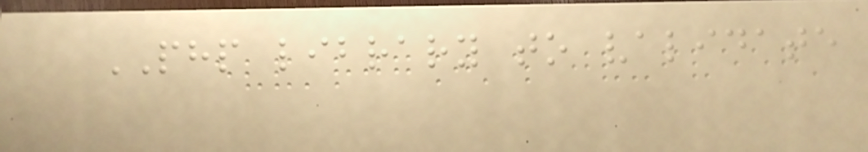PHP library to validate
